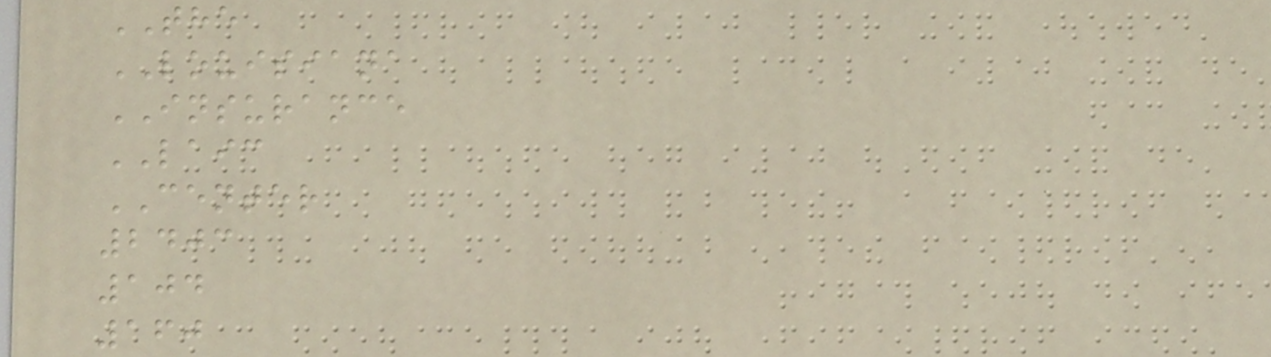THE
LOUISIANA
INSURANCE
LAIC
CENTER
2403
104
160
